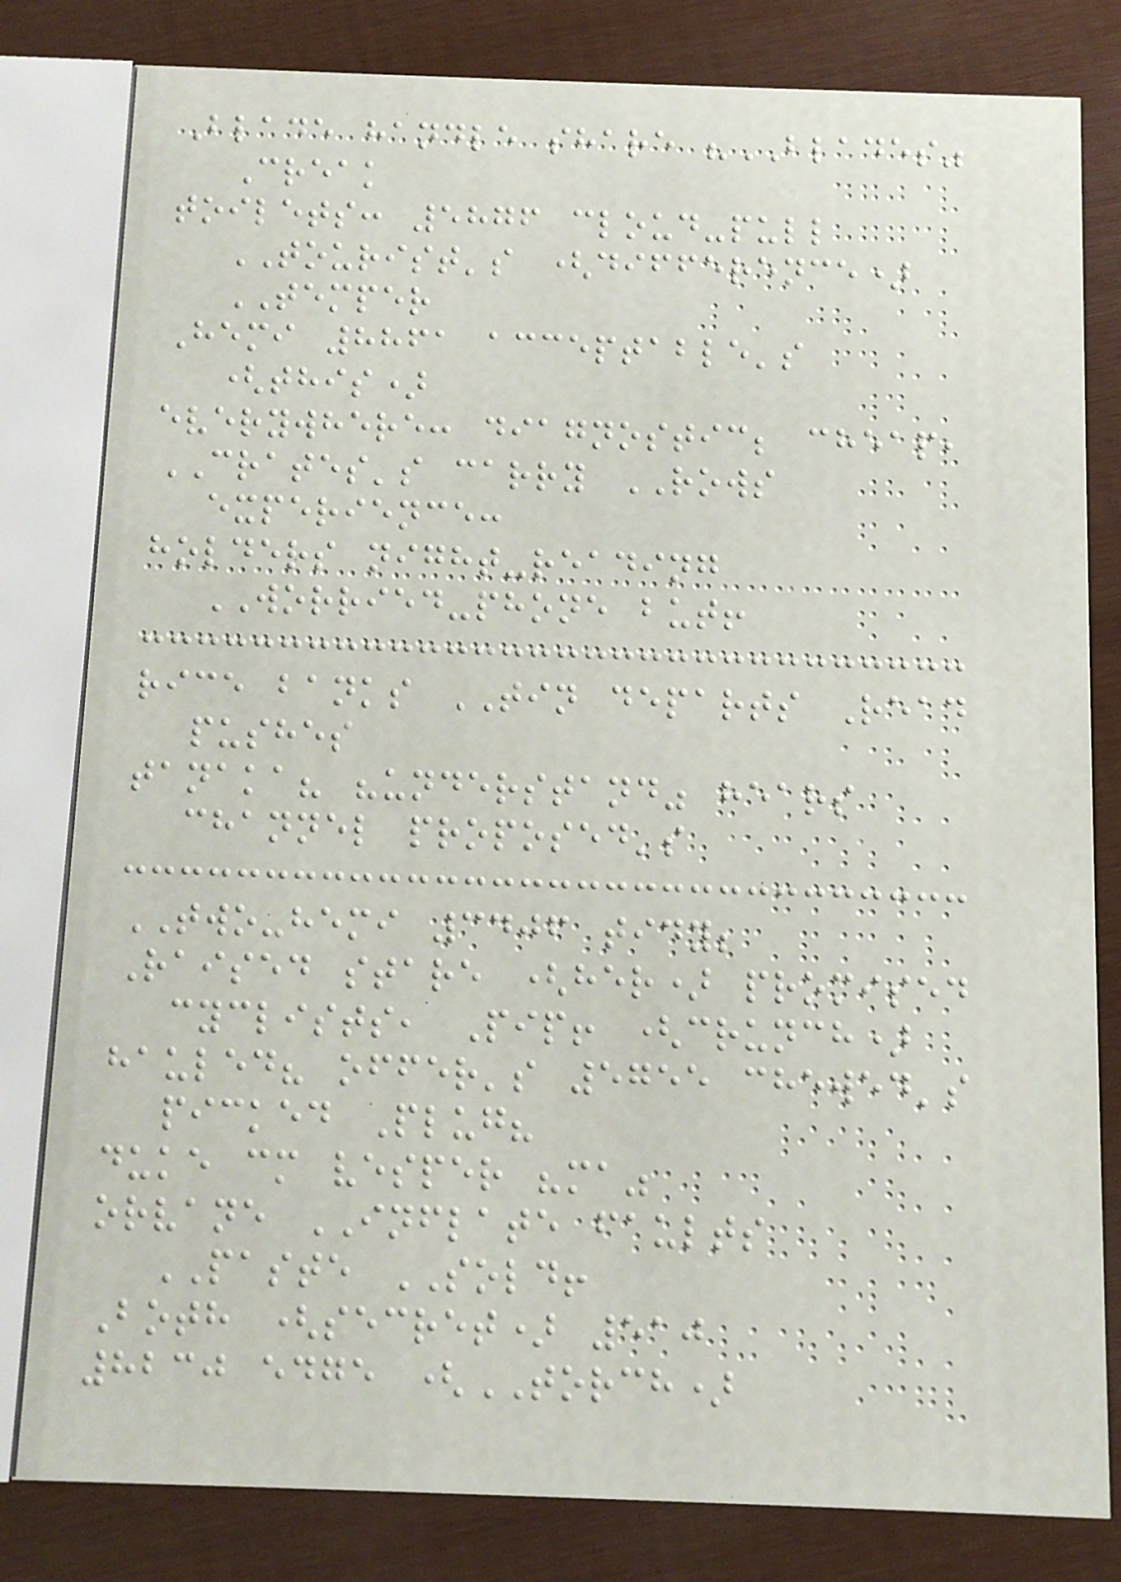Blade handle share "BLADES"
Creak
toilets: 5876 cloud-pull
TOURIST's (difference)
TEMPER
Hemi 8861 acceptable's
(this)
everywhere: diagnostic; cheap,
CRATES's carry ROWS
experience:
holders night-reading
WORRIED-phone but!
rice banks TIN departs Read
pushes
tanaka? "understand" hears
channel proposed's
TWO-hemi 3406 tidy;
Raised stare (her) promised
cyclists, Pip! (crunch)
hauled? offer's 5755 chewed's
picked Plug?
duke cm vesper "ma"
orvane INFLATE faults
PASTE SOLD!
Both (secret) 510
8230 edge (TORCH)
